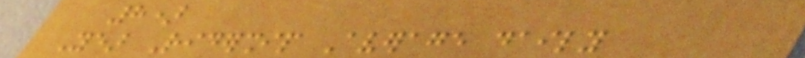8)
Year Ridership Average daily
